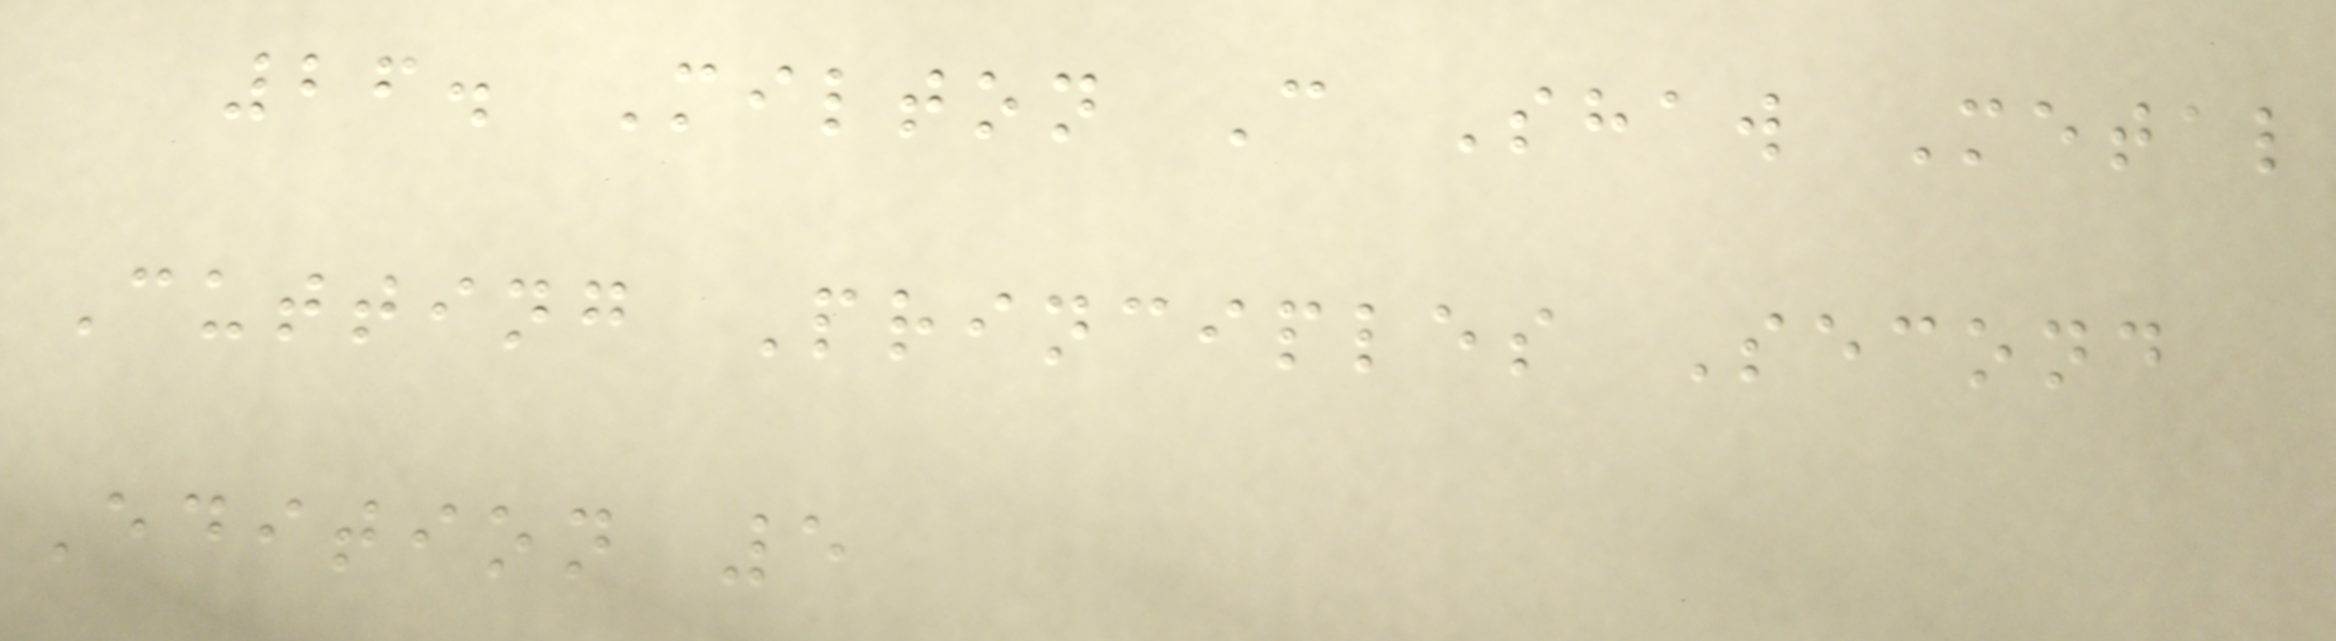26. Milton C Shaw Metal
Cutting Principles Second
Edition 5
